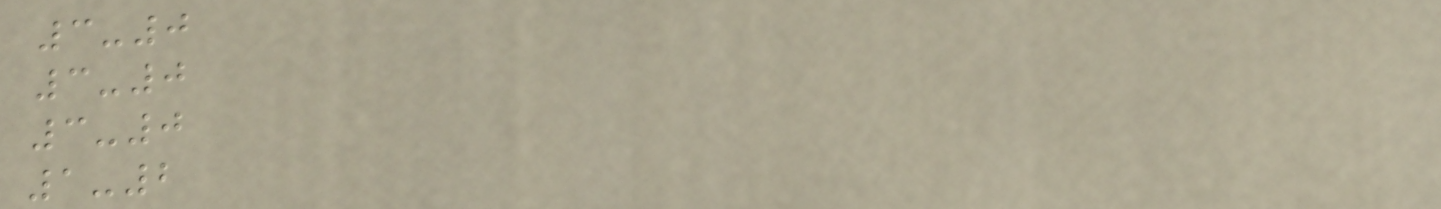3-0
3-0
3-0
1-2
